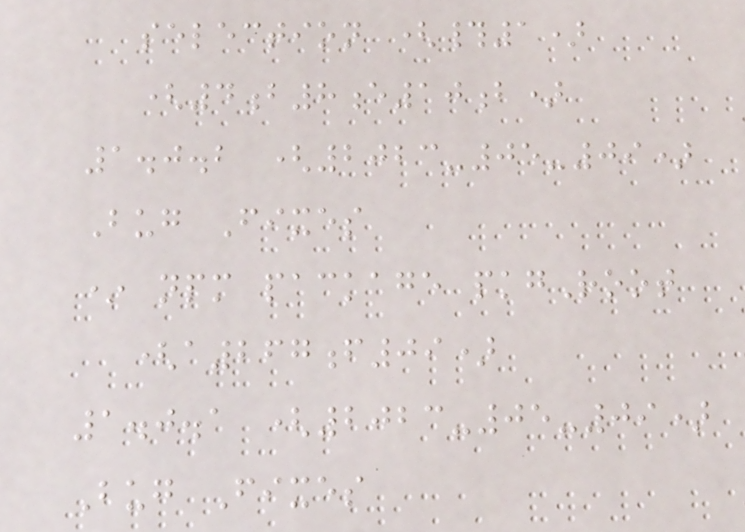selection (#1)
(4b8e10b)
1.0.2 (2023-05-09)
Bug Fixes
* npm package pkgRoot
(a267f09)
1.0.1 (2023-05-09)
Bug Fixes
